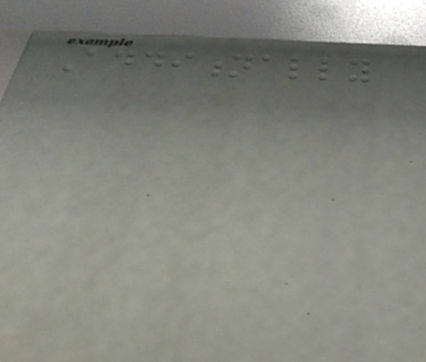Additionally
